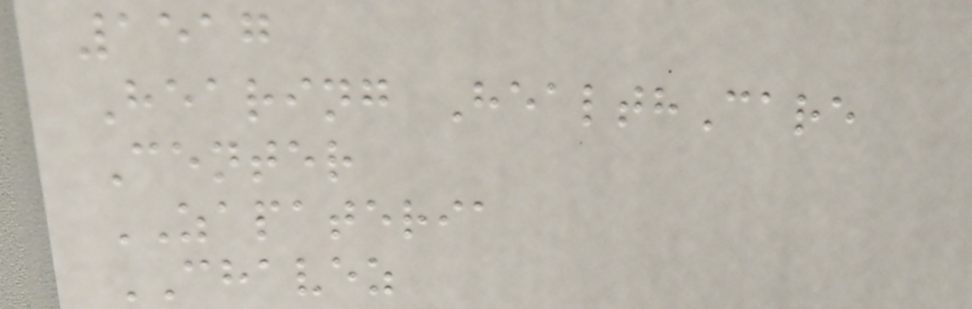1517
Hearing HealthCare
Center
ZAPATERIA
CHAVEZ
